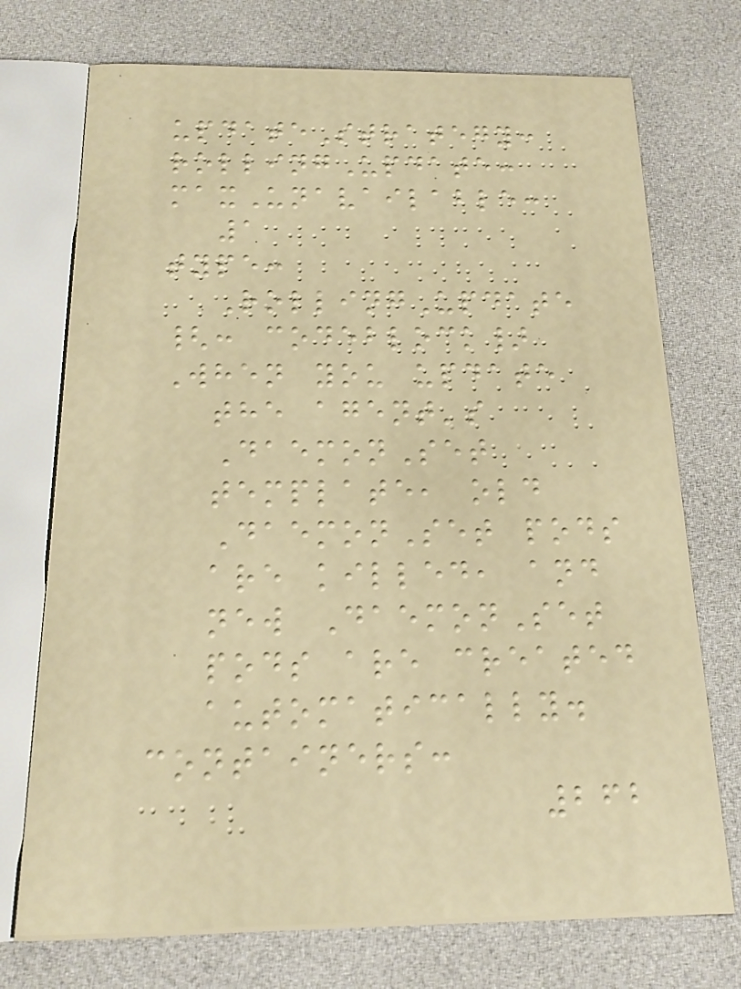updateStrategy:
rollingUpdate:
maxUnavailable:
1
type:
RollingUpdate
{: codeblock}
When you update
the agent's
DaemonSet
template, old
DaemonSet pods
are killed, and
new DaemonSet
pods are created
automatically.
containers:
262
